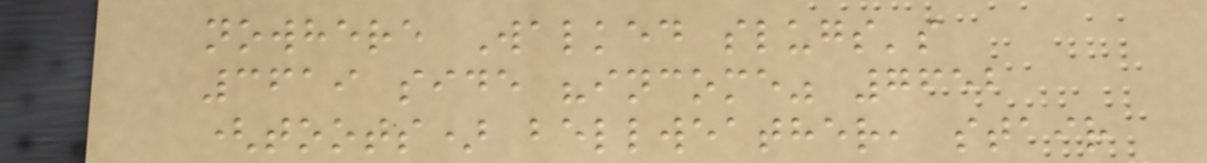nowhere Walked slugs's
3619 side "income" 7652
(toots) bellweather, stair
